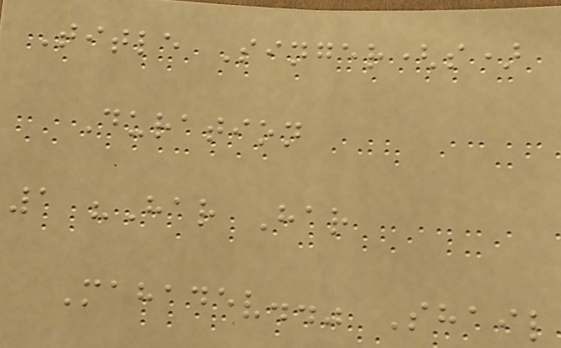Title Singer(s)
Duration
1 "Har Har
Mahadev.." Shail
